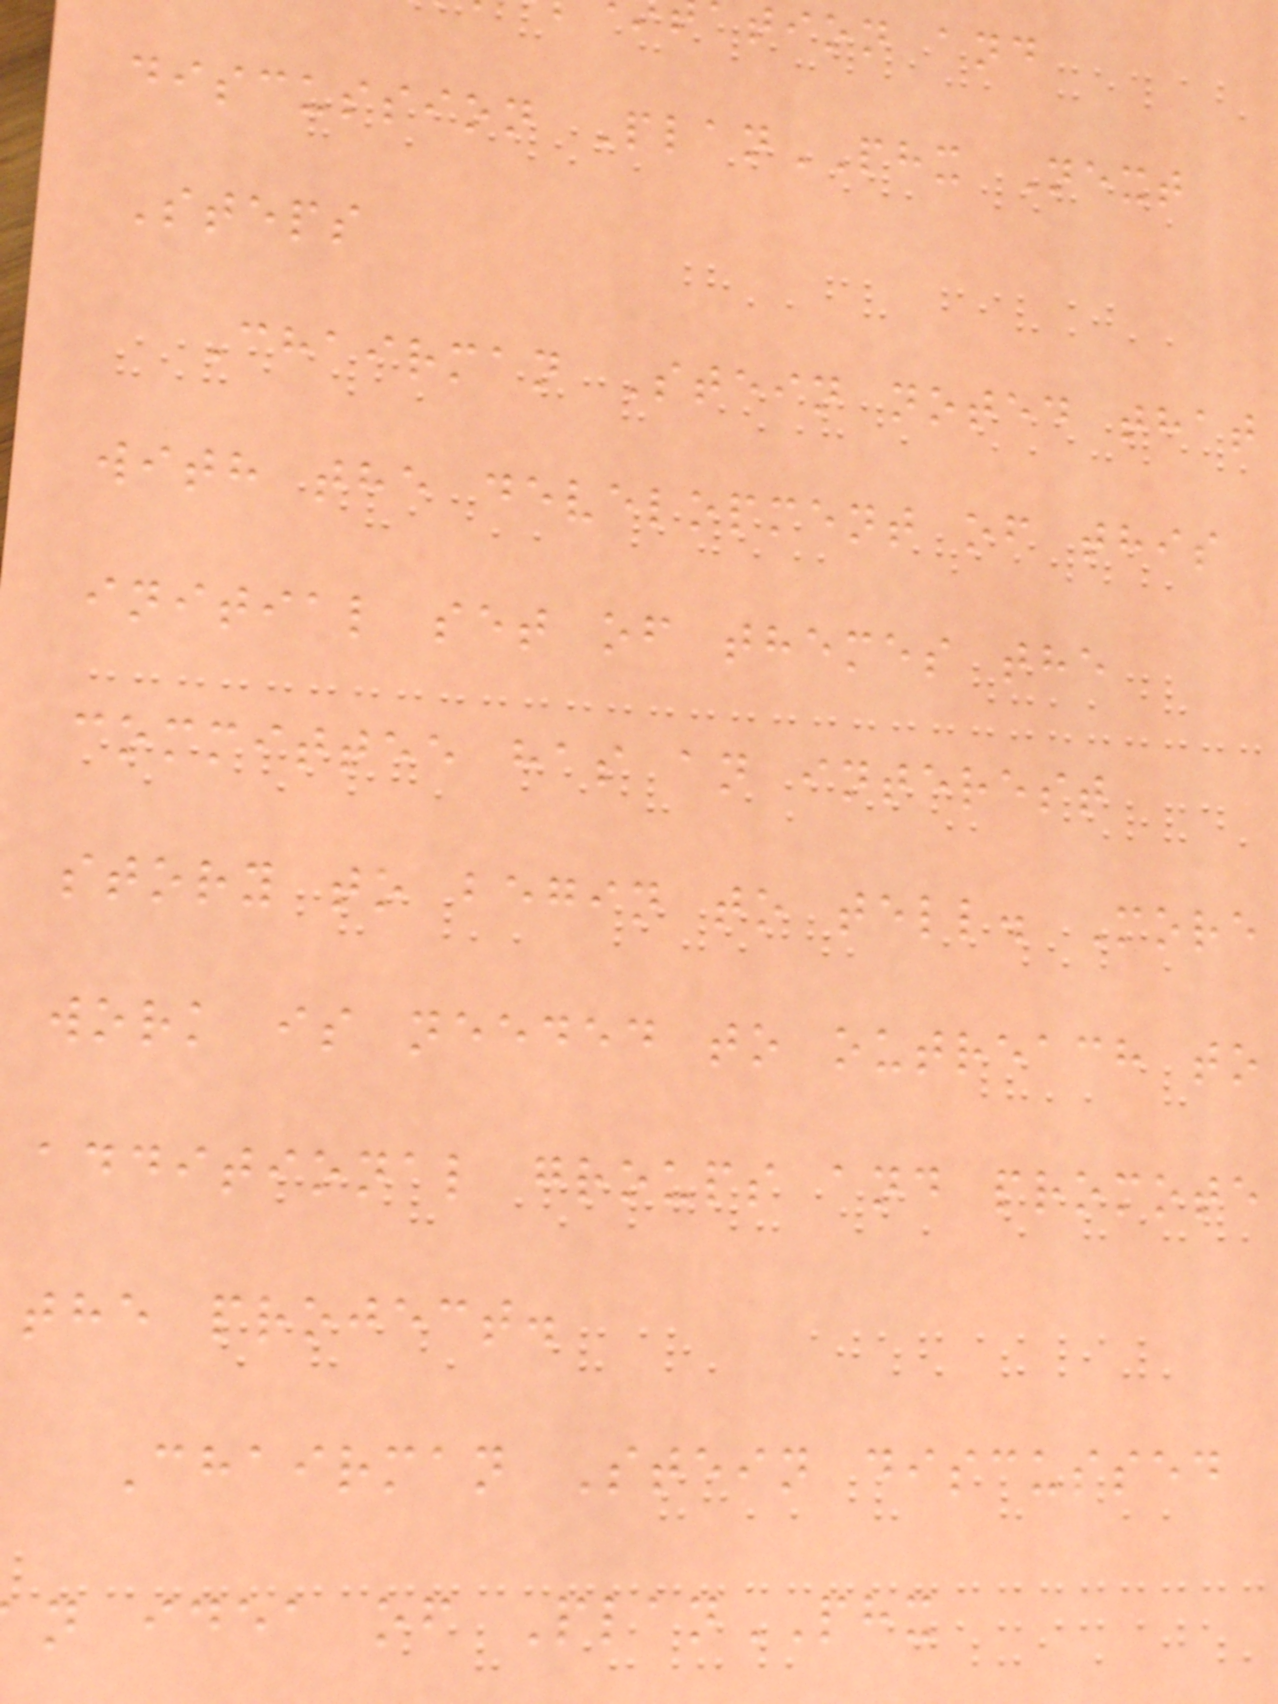tion and
discussion PlanPHX Next
Steps
Chairman Stein noted that
with the development of this
initial set of themes the
committee has an interest
story to begin to tell. More
work is needed to outreach to
additional groups and promote
the project.
Chairman Stein discussed
n idea of PlanPHX
